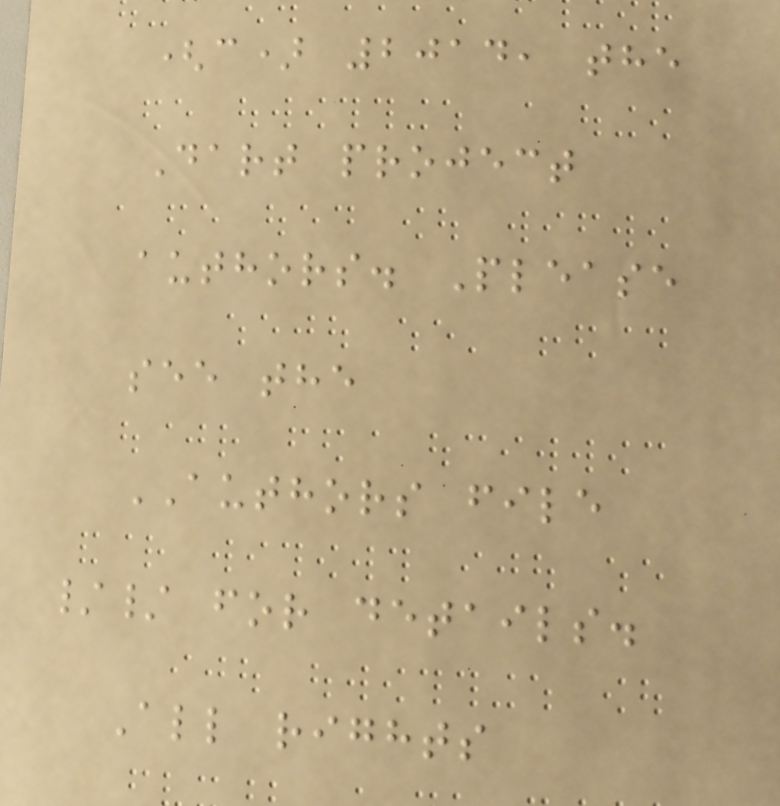(c) 2014, the
Dart project
authors. Please
see the
AUTHORS file
// for details.
All rights
